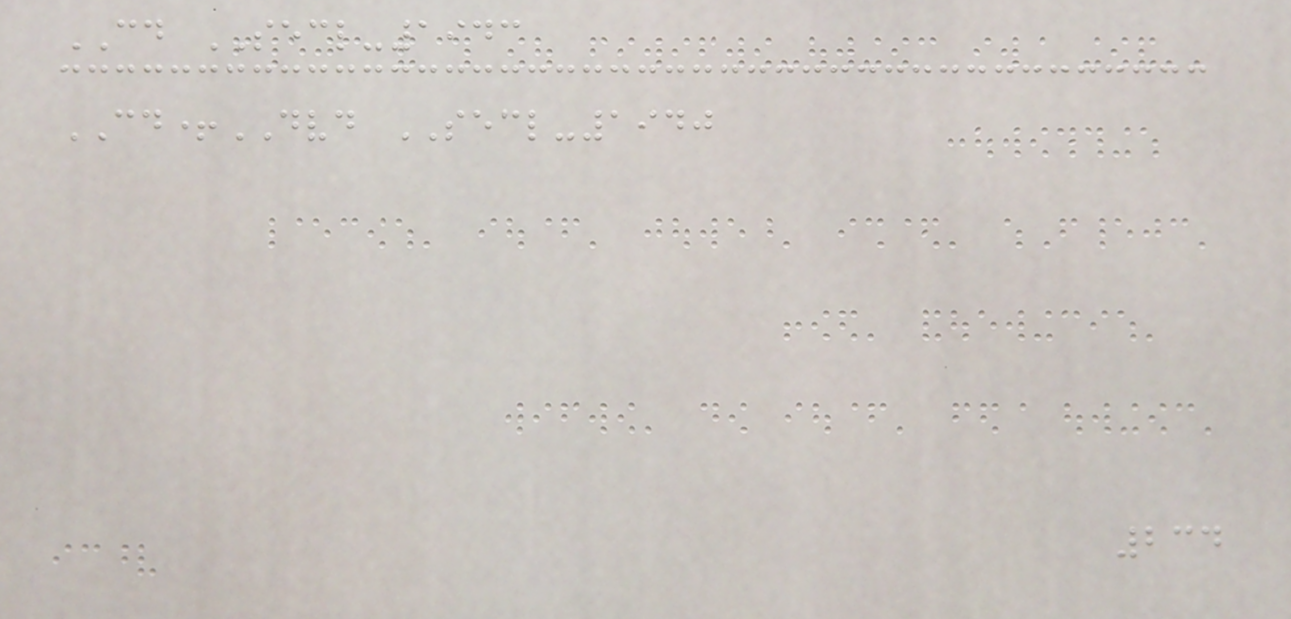CD SECL-1943
CD+DVD SECL-1940
234
